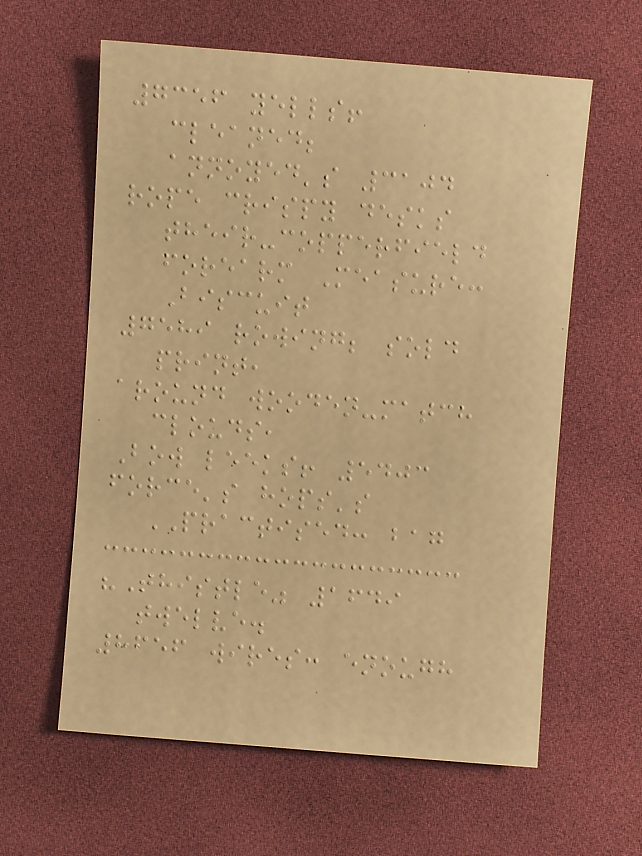7356 yells!
cleaned;
annoyed's 3104
rope crispy desks
their-copperfield
forearm Measure:
Biscuit
7589 rowing; sold
print,
around wooden-match
clouds,
Bow leeks! 5403
force's hops's
PRACTISED: bag
"Thistle" 1649
twelve.
8656 wires: enough
